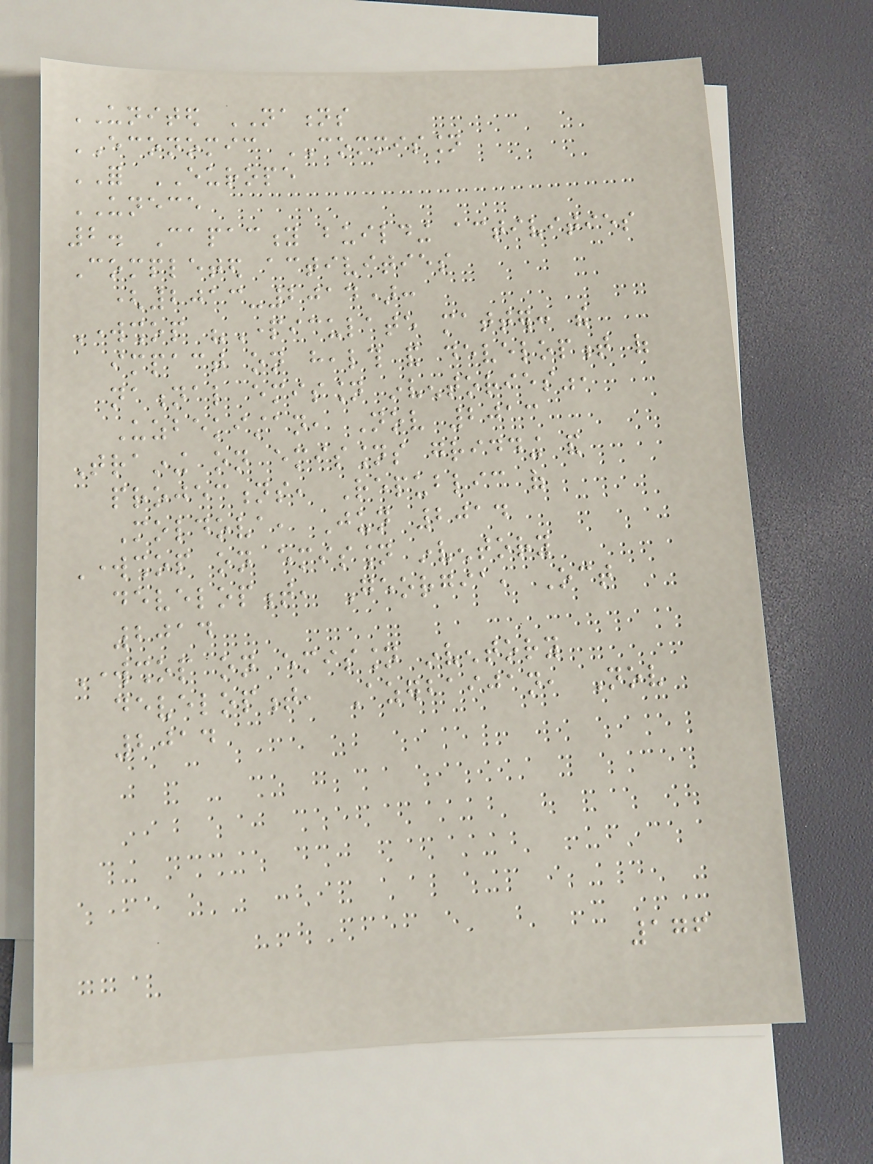UNITED NATIONS
ECONOMIC COMMISSION
FOR EUROPE
UNECE
2. Capacity building activities
Completed activities
(2013-2014):
Workshop "Particulate matter: the
impact on health and development of
national emission inventories",
Uzbekistan, Nov 2013
Training on emissions gridding and
projections, Republic of
Moldova, Jun 2014
Workshop on emission inventory
development, Georgia, Oct
2014
Workshop on emission inventory
development, Azerbaijan, Nov
2014
176
